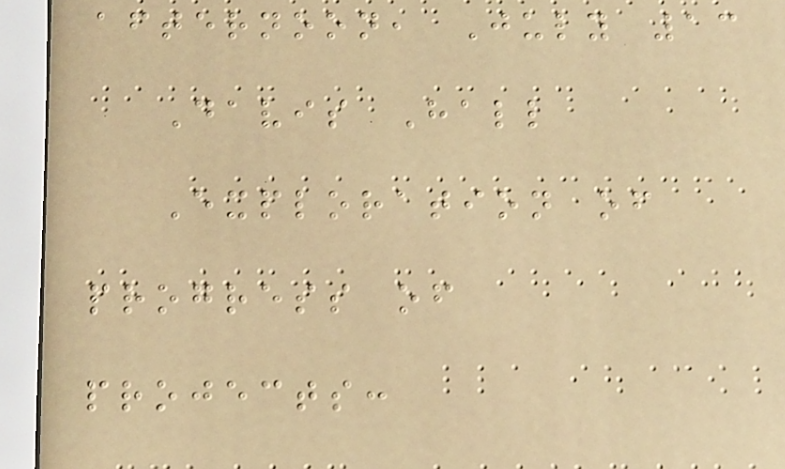afternoon, July 13
Davis Hall
Exploration of
progress of
projects:
